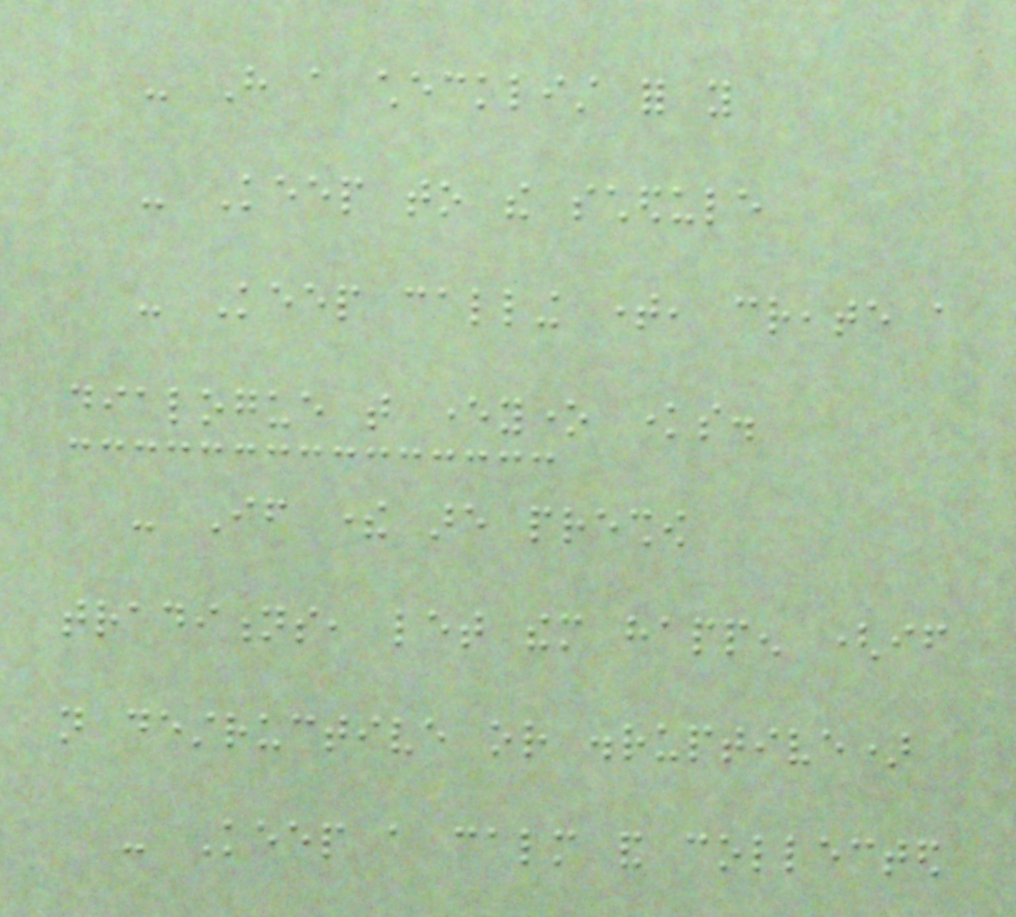- Have a checklist for you
- Keep to the schedule
- Keep calling time, create a
dialogue that everyone knows.
- If there are preshow
traditions, let them happen (if
not destructive or disruptive)
- Keep a calm and collected
